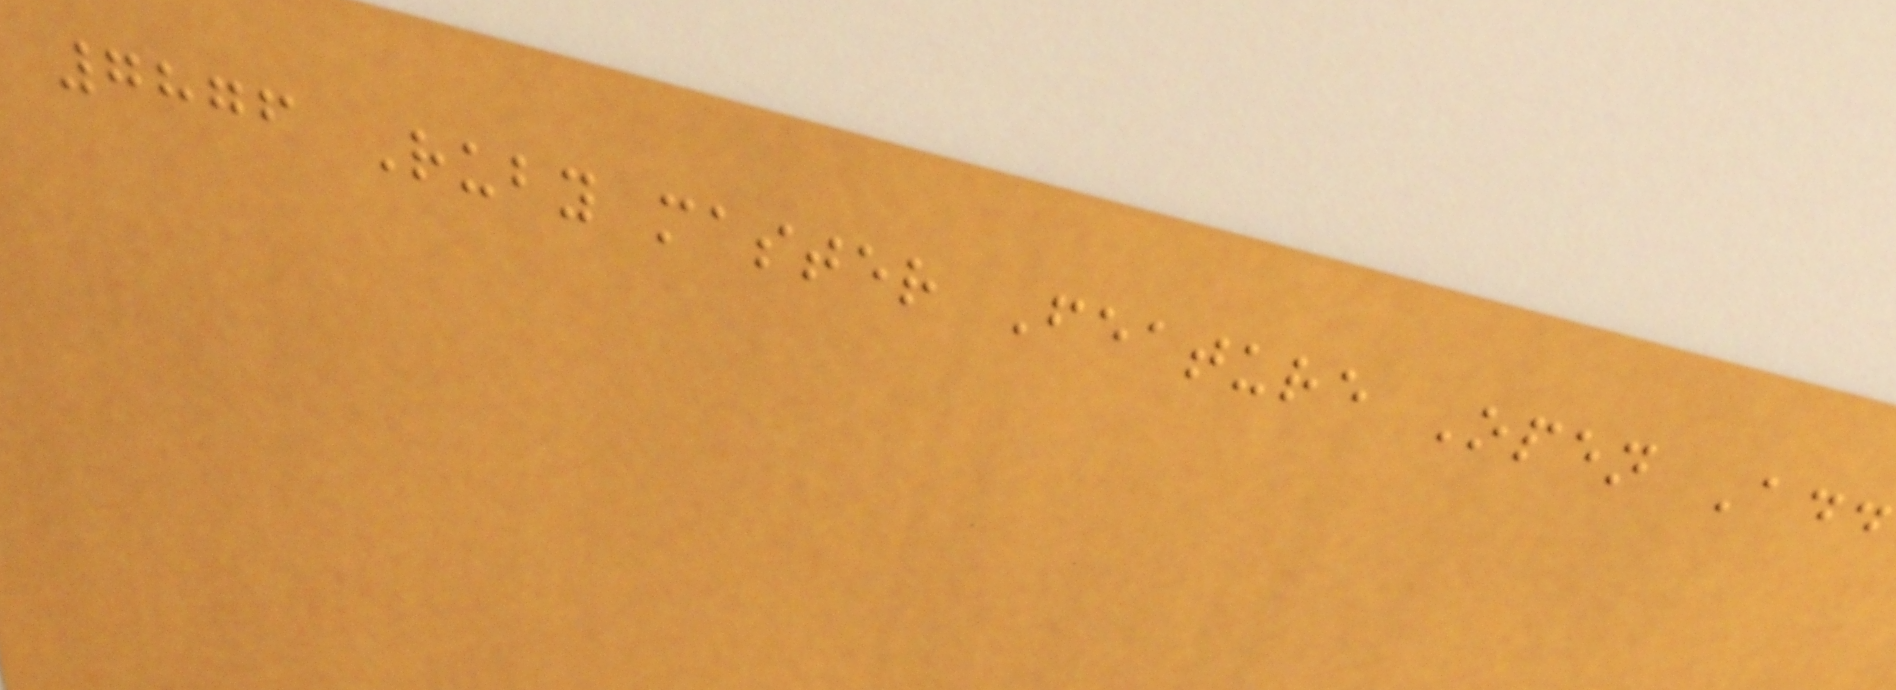7876 Ruby master Feature Open Add
